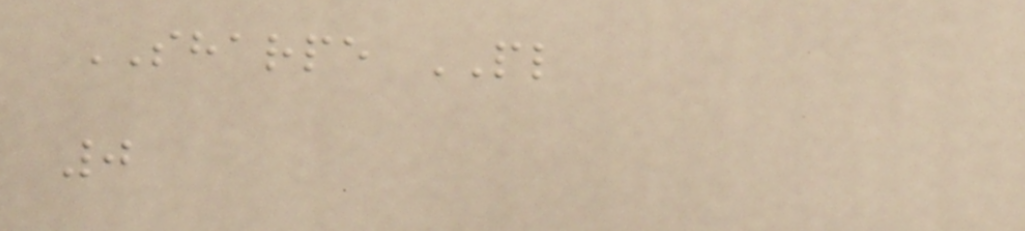SHARPE PL
0
